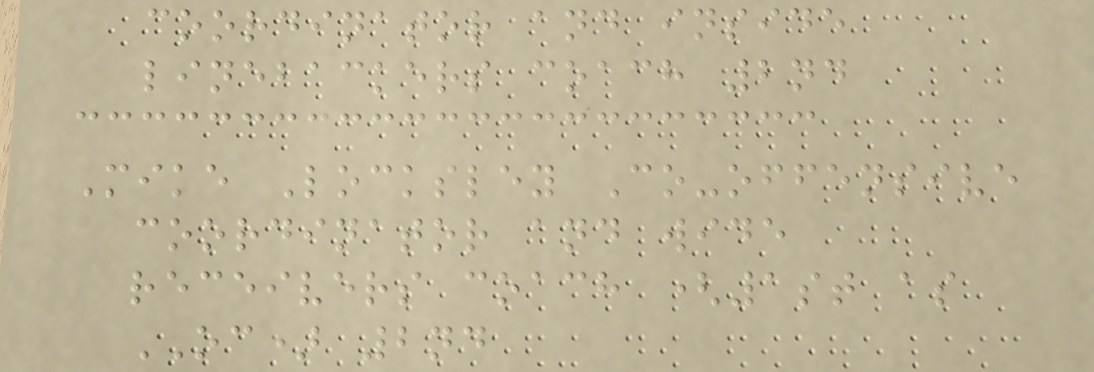coordinator and inside
linebackers coach 2nd
Mike Locksley Co-offensive
coordinator and wide
receivers coach (1st as
OC) 2nd
